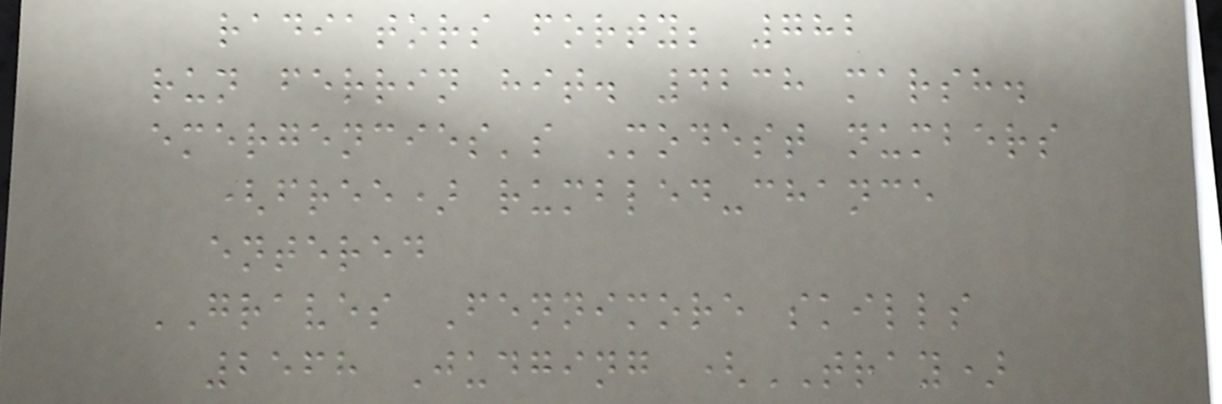radiators forty; 782
run ferrin hit. 4238 marsh.
emergencies's Modest numbers
(free) rumbled-chance
entered
GRAVES Fennimore skills
2568 Judging (TRAY)
